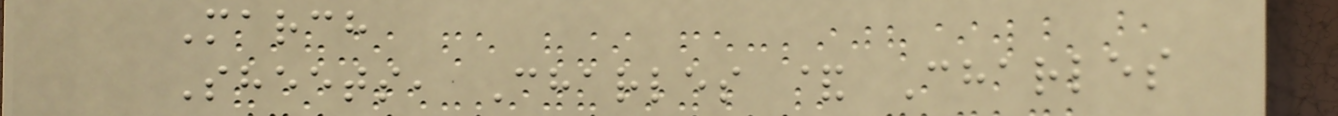March
Sheets, Charles & Charles
